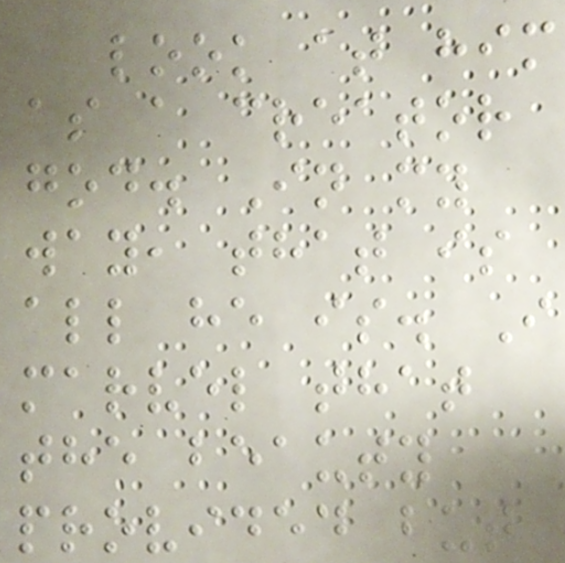look at him
as a creator
god. In my
way, that is
all he is. I
marvel that
the beauty
provided but
